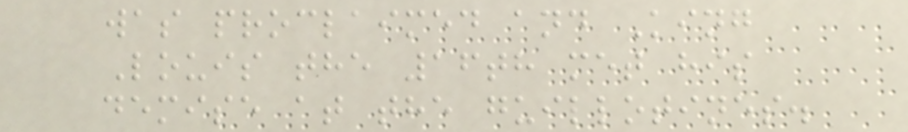was proclaimed and King
Louis the 16th met his
demise at the guillotines.
